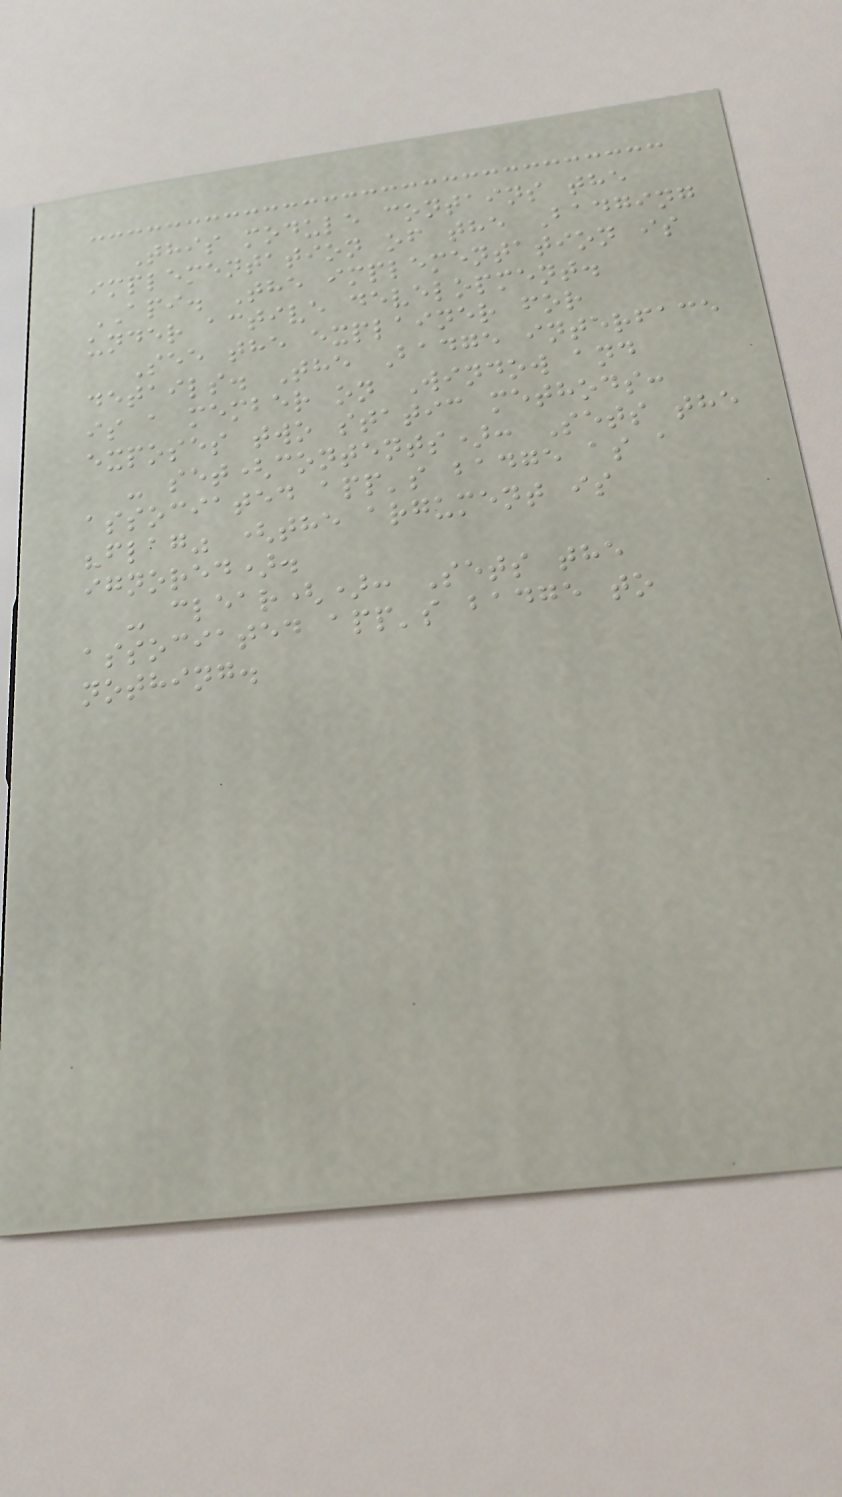This module contains the
implementation of the Badging
API. The implementation is
under active development.
See the explainer for
details. The Badge interface
is a member on Window and
exposes two static methods:
- set(contents): Sets the
associated app's badge as a
"flag" (the argument is
ignored).
- clear(): Sets the
associated app's badge to
nothing.
